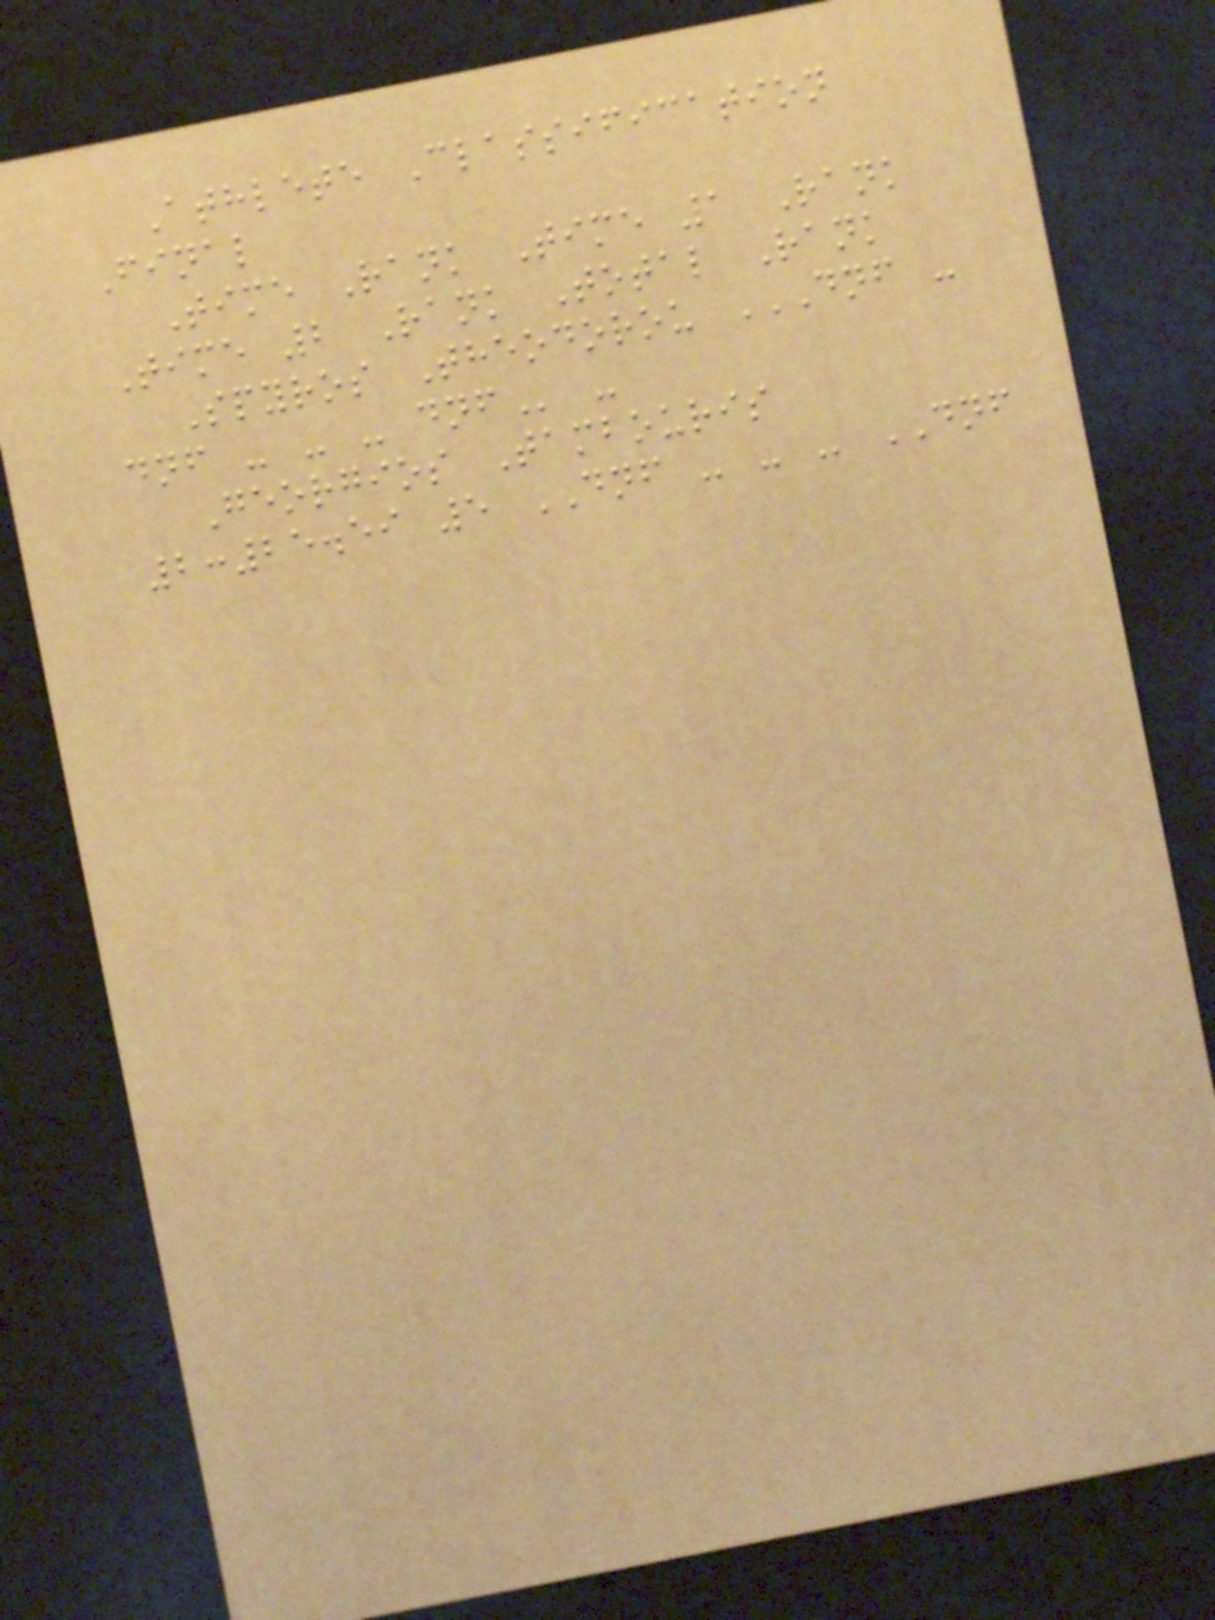Athlete Classification
Final
Time Rank Time 1 Rank
Time 2 Rank Total Rank
Spyros Theodorou DNF -
DNF - - - DNF -
Georgios Tambouris
2:25.59 5 DNF - - - DNF
